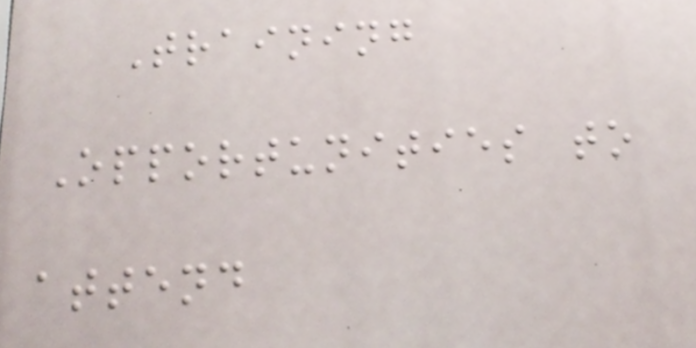Training
Opportunities to
attend
